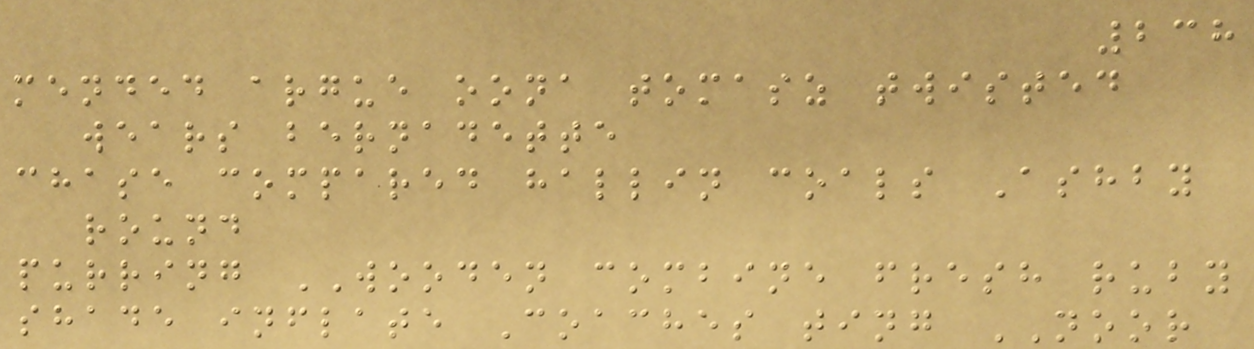238
mended argue oona tomasz twisted
wears bernadette
chase compared hallin coals Ashby
round
purring WOODEN combine fresh ruby
shade inflate Coaches ting NOOR
